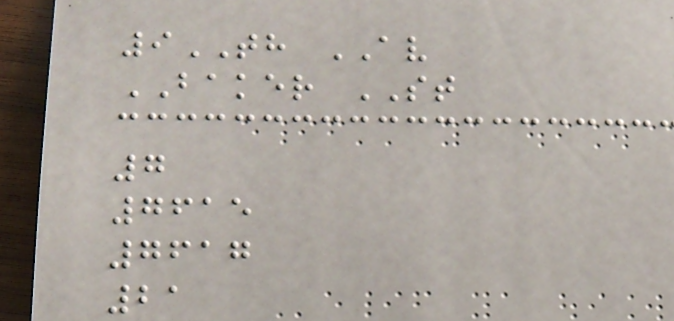9TH AV
BAKER ST
7
7615
7617
21
